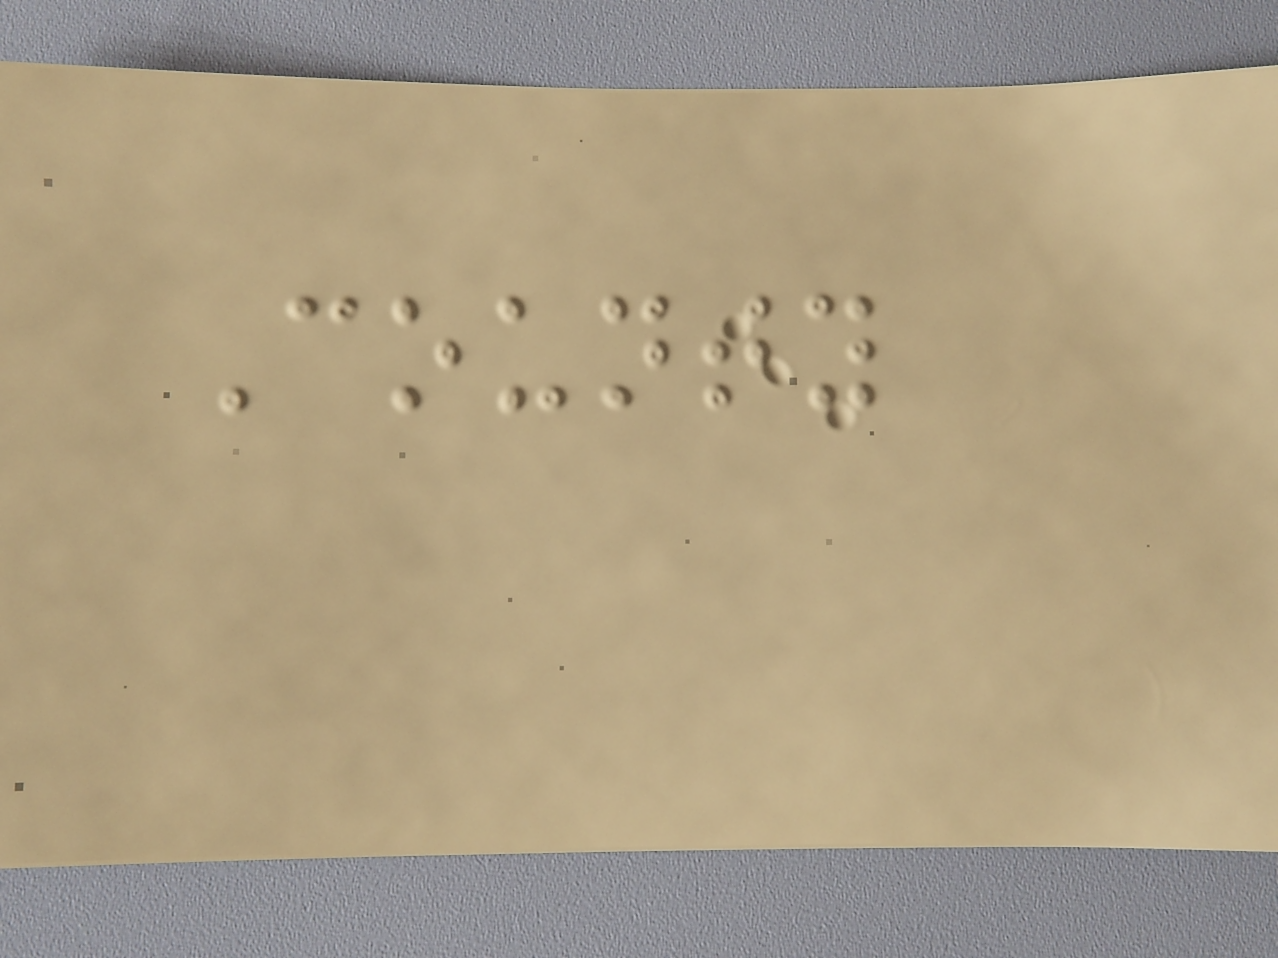County
